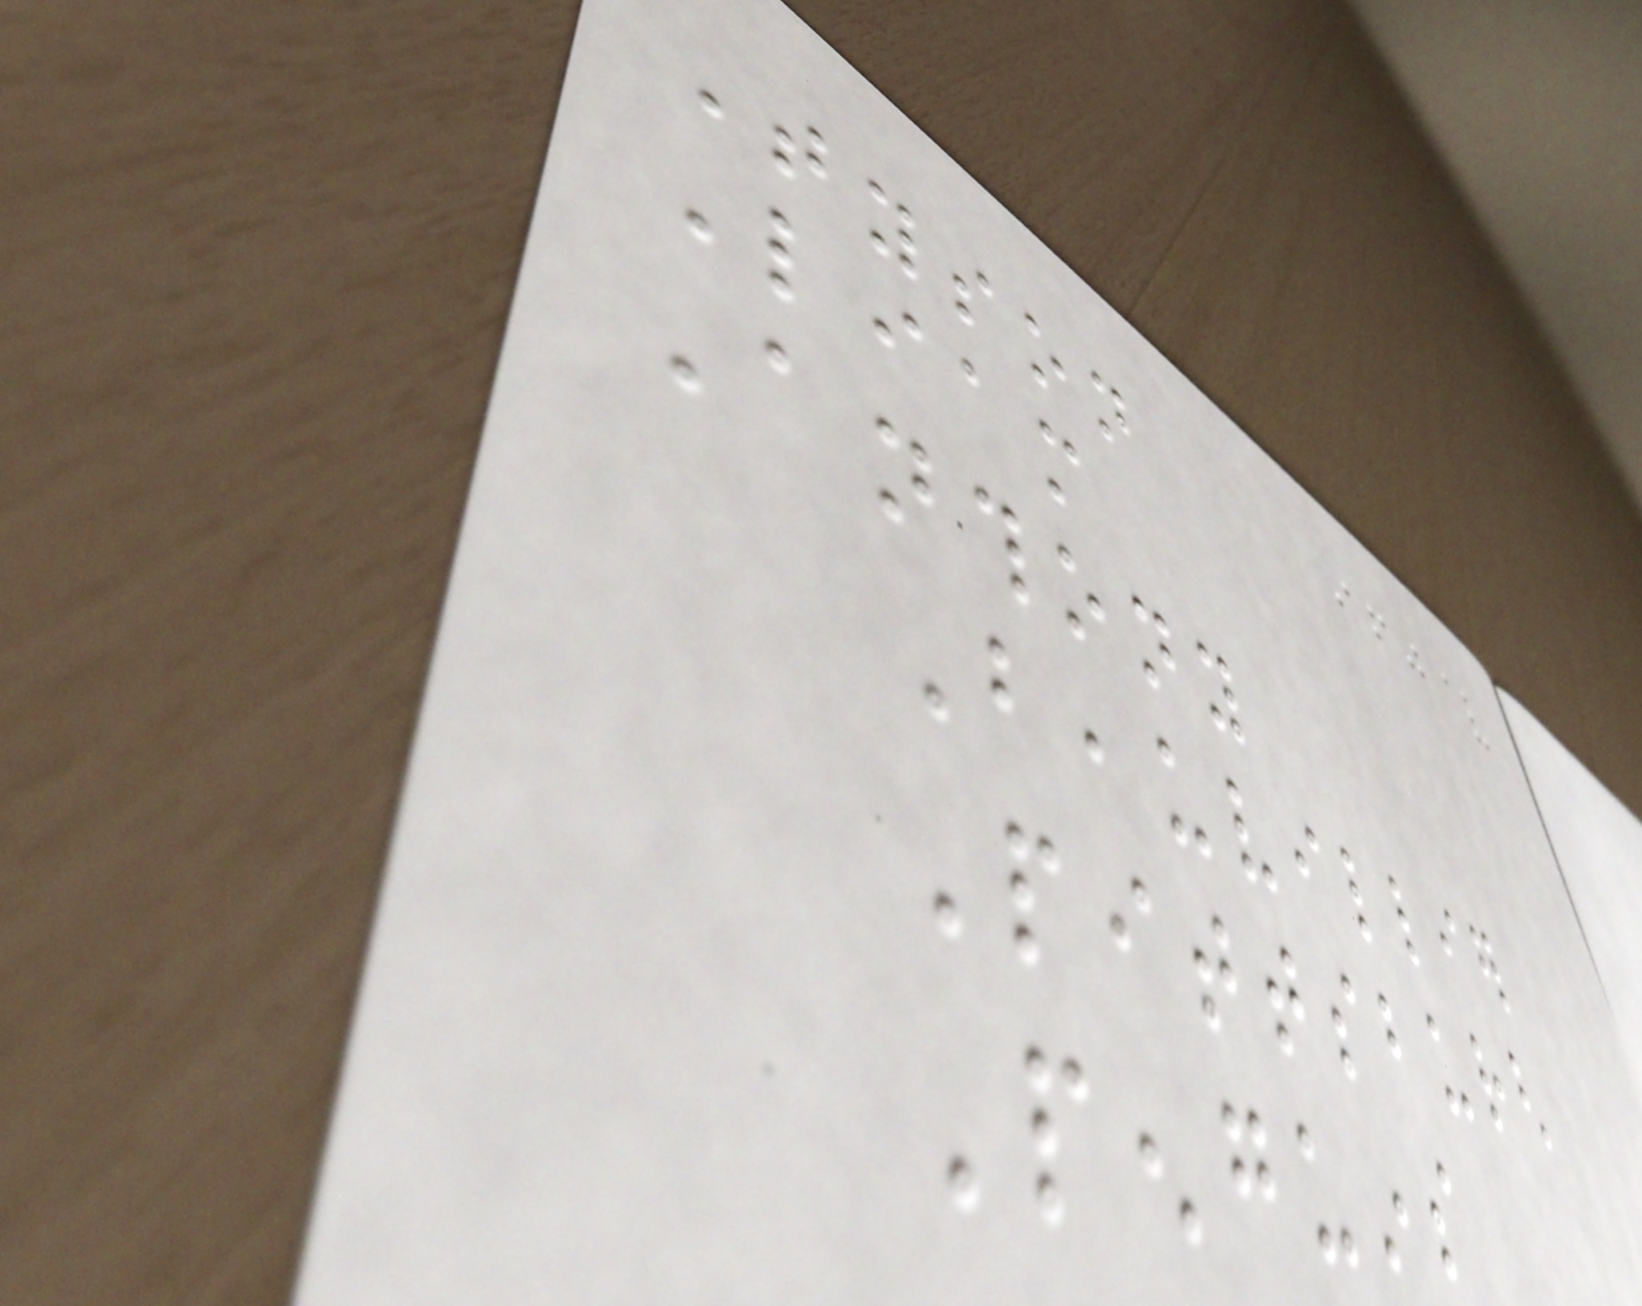Tyson
Liam
Anthony
Beauvillier
Pittsburgh
Penguins
